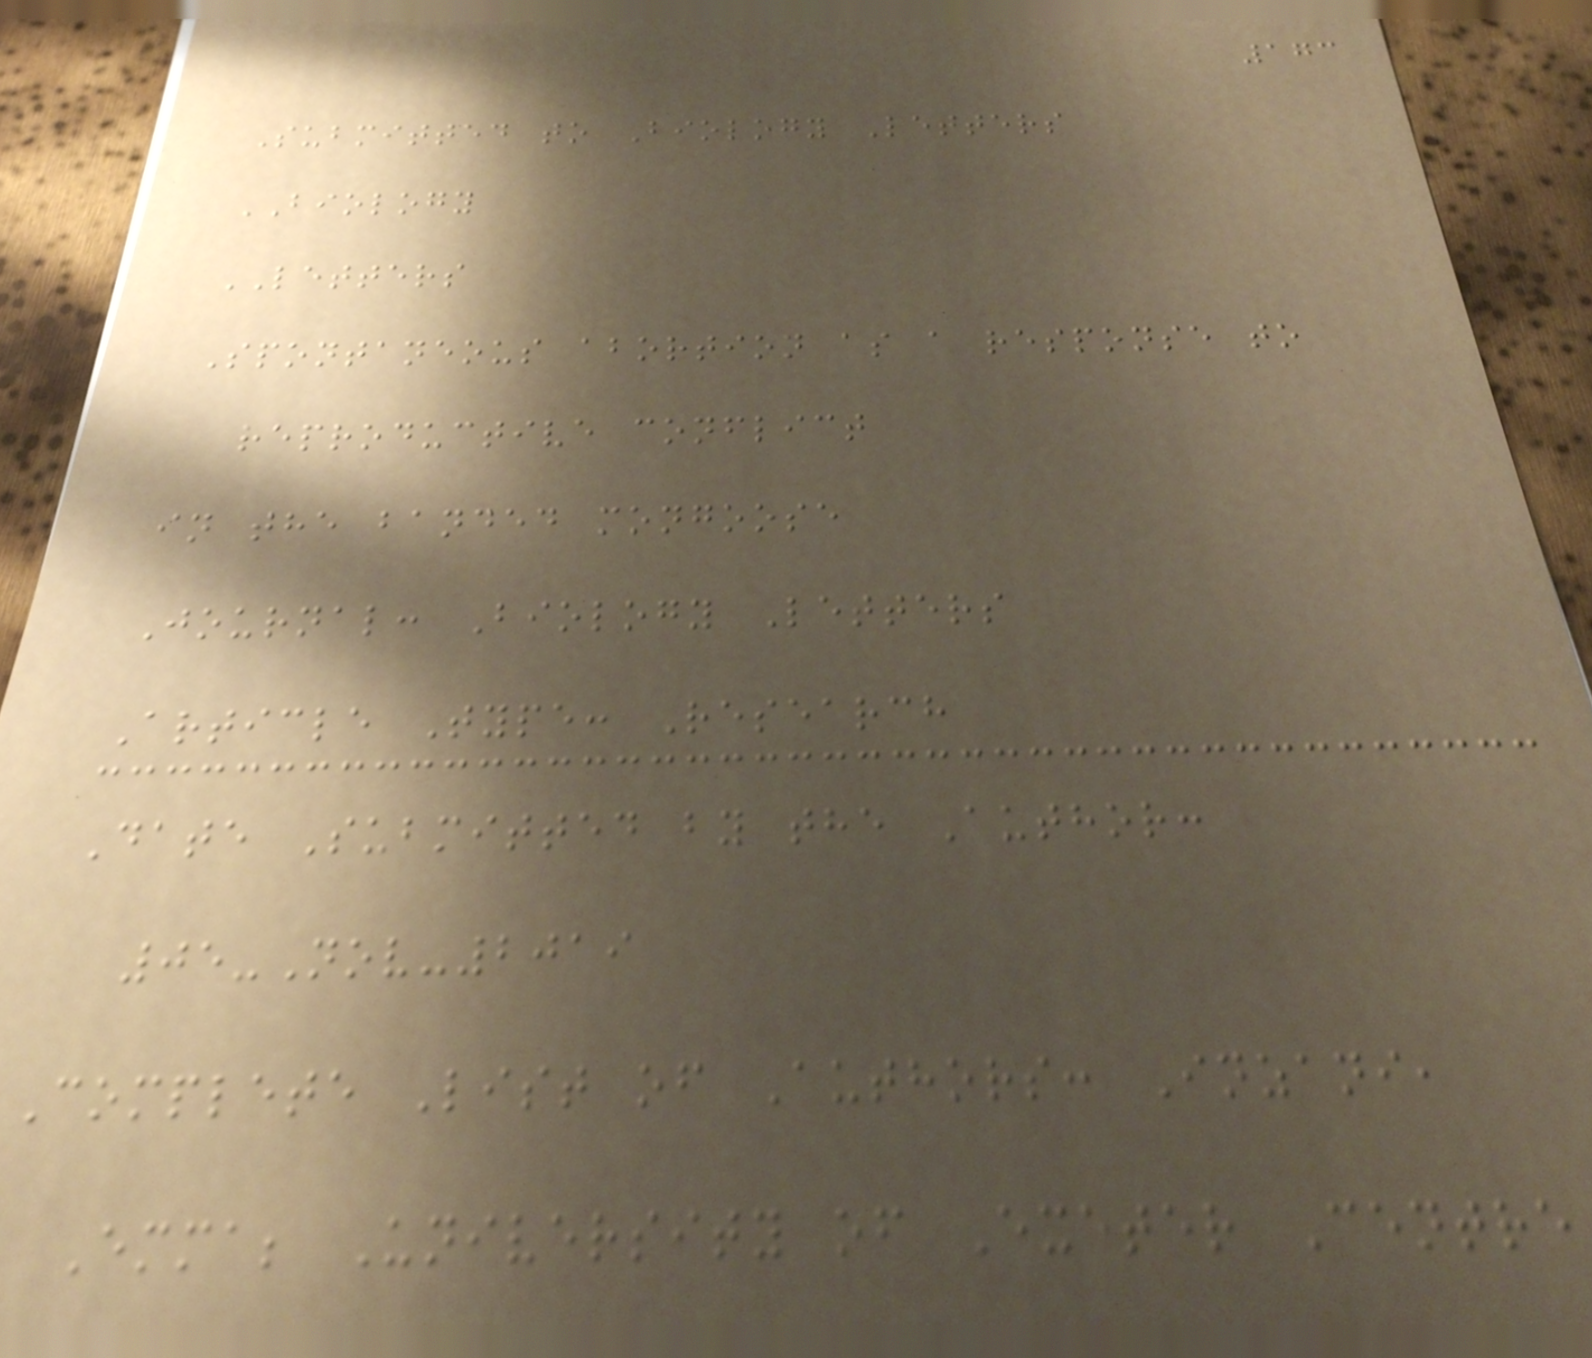173
Submitted to Biology Letters
BIOLOGY
LETTERS
Spontaneous abortion as a response to
reproductive conflict
in the banded mongoose
Journal: Biology Letters
Article Type: Research
Date Submitted by the Author:
05-Nov-2019
Complete List of Authors: Inzani,
Emma; University of Exeter Centre
